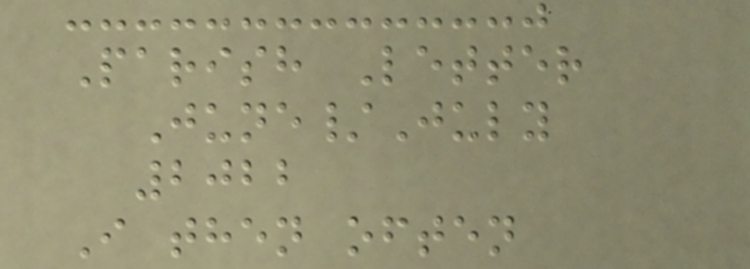Parish Letter
June/July
2022
I then often
